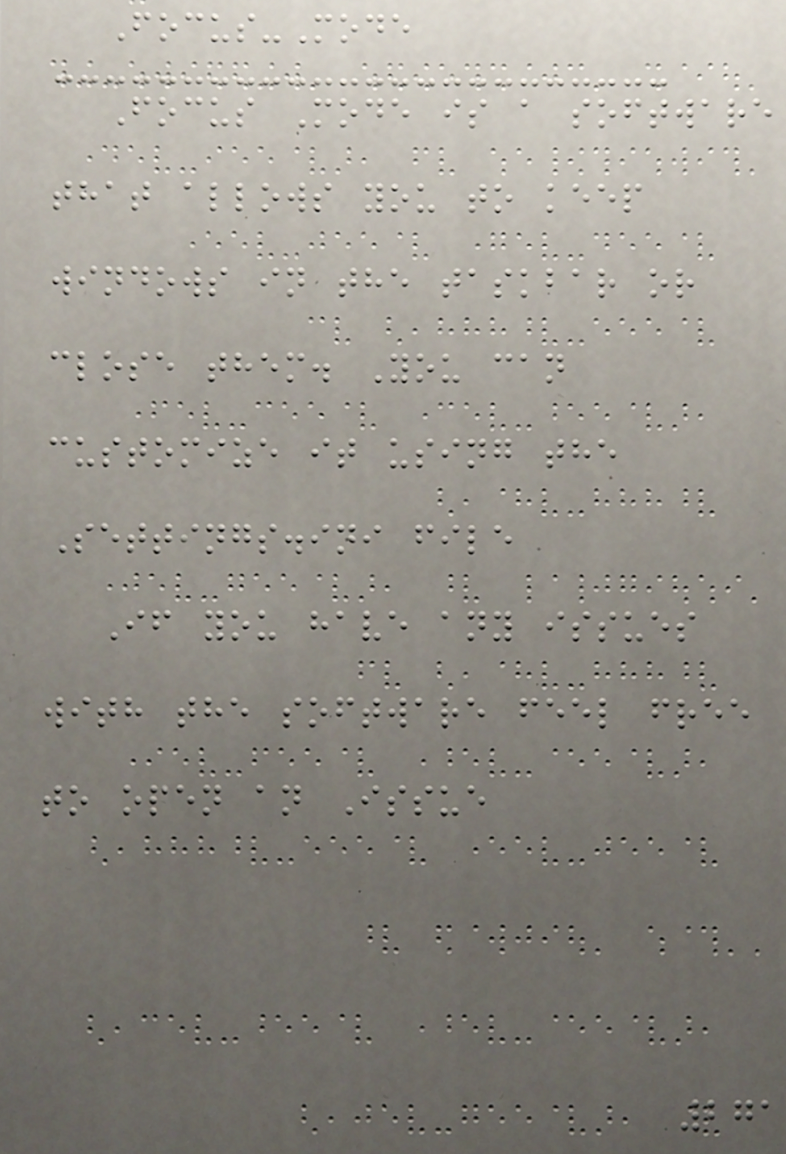Focus-Mode
Focus Mode is a software
that allows you to keep
windows in the taskbar or
close them. You can
customize it using the
Settings.ini file
If you have any issues
with the software feel free
to open an Issue
271
